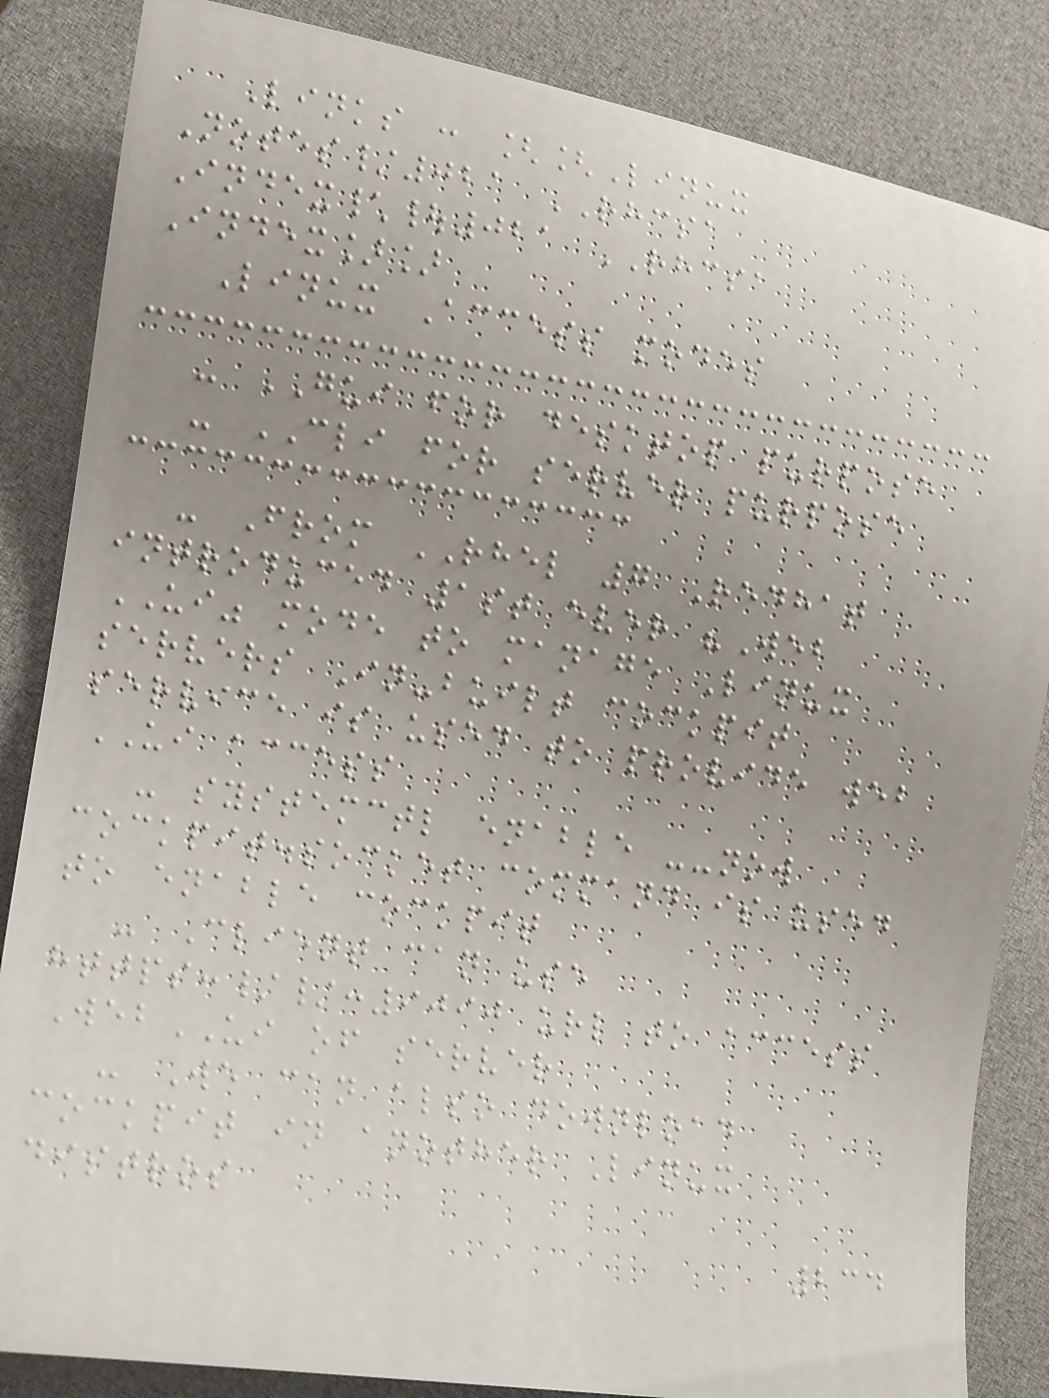Links : [[Linux
Notes/021 RHCSA
Index\|021 RHCSA
Index]]
Linux Access modes
- GUI for desktop purpose
- CLI for server purpose
- From RHEL 7 Redhat
introduced 1st ever "Web
UI" mode to manage Linux
servers In-built cockpit
service is used to provide web
UI access
- systemctl enable --now
cockpit.socket command is used
to enable cockpit
- Client can use
https://:9090 url to access
WebUI of server
- We can also download
cockpit in another Linux
distros
234
